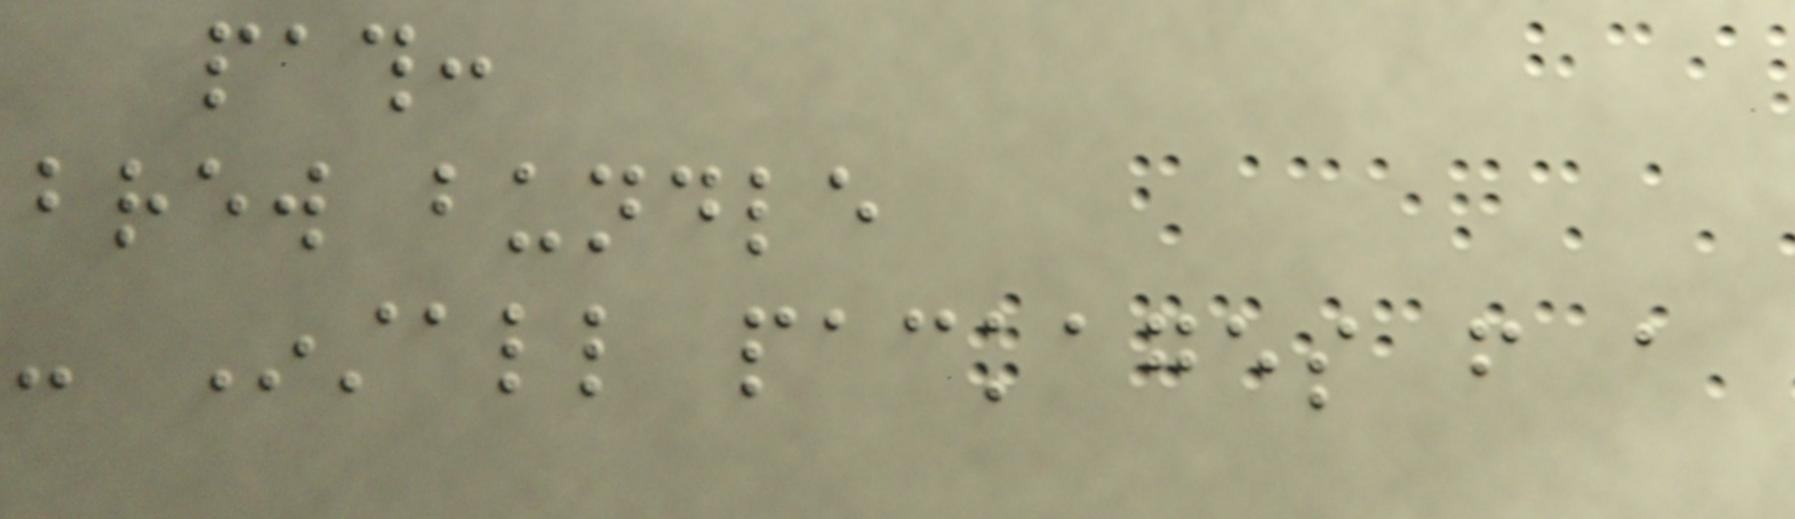path:
brew bundle
- Install packages from a
